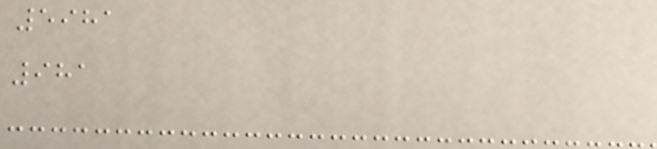5981
981
